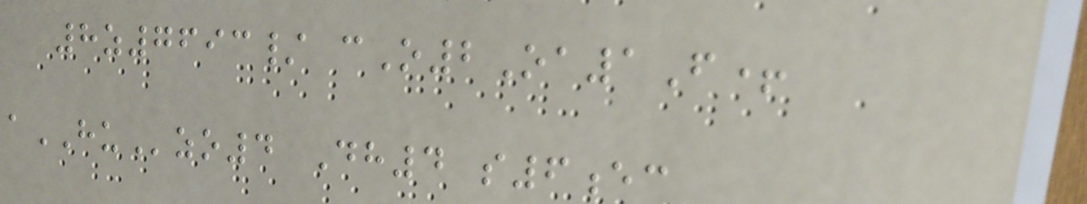8z7693/ cO2Oa1F+
aHUzo4 Dh4 s6ec
